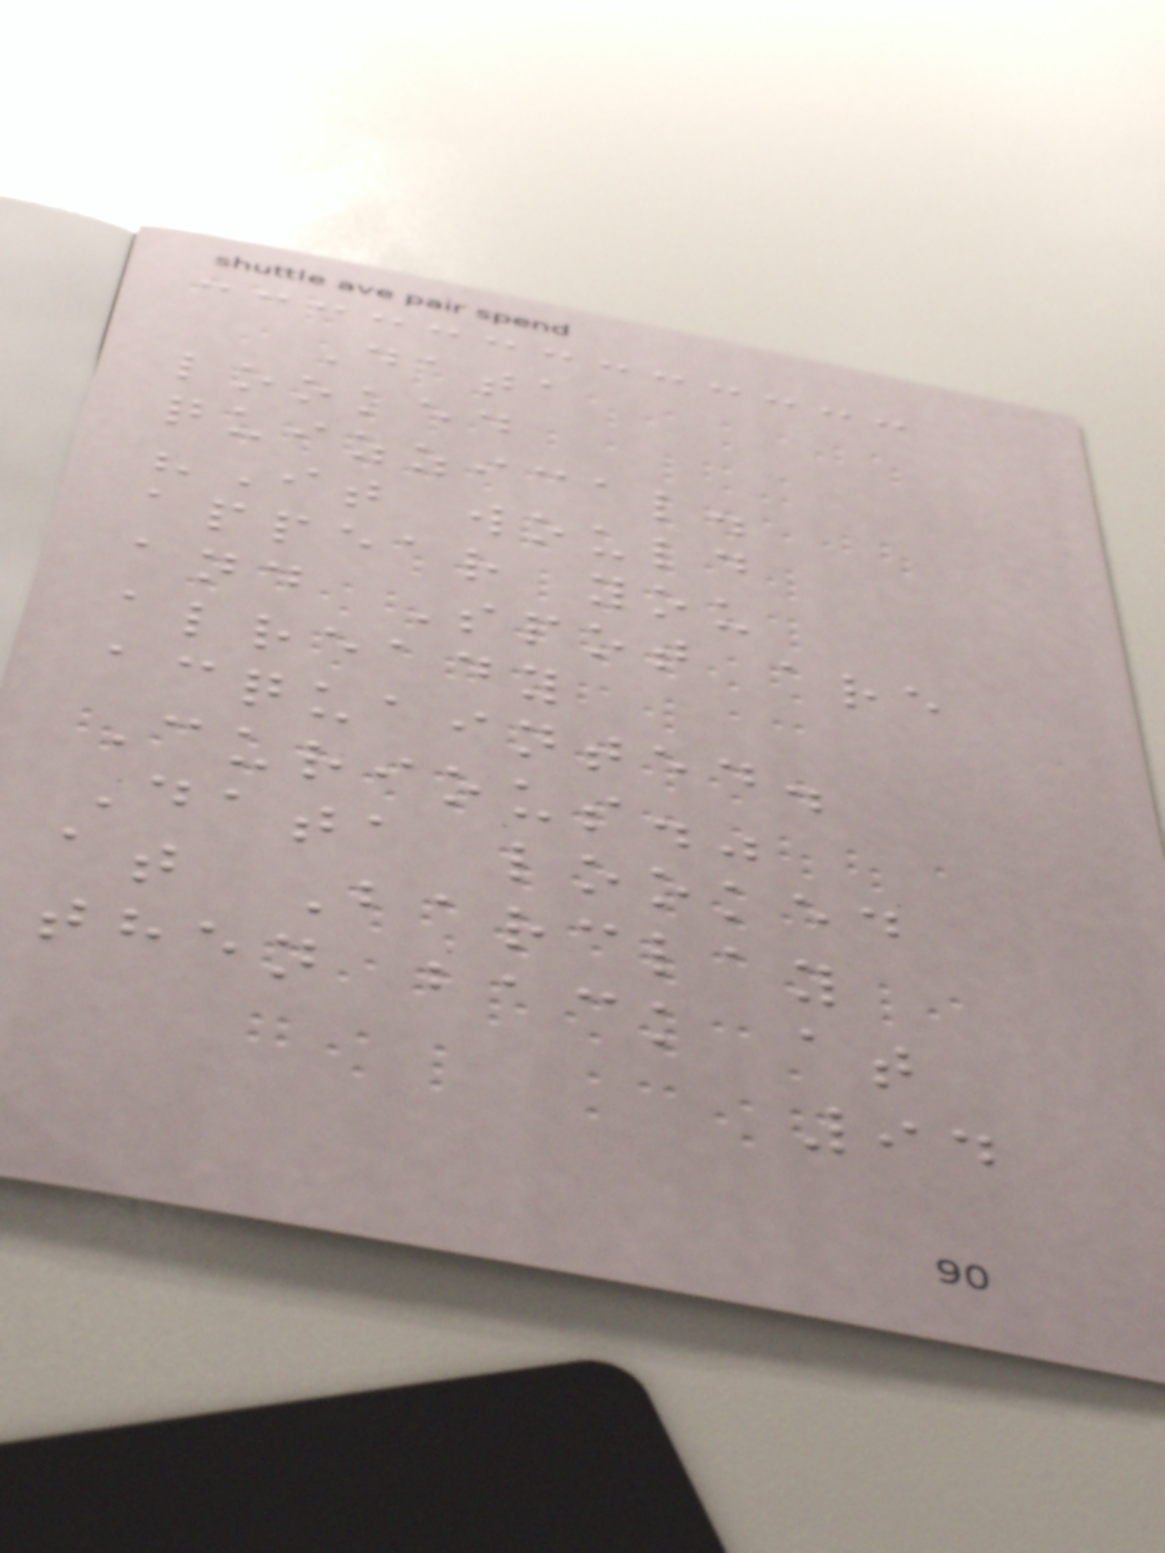Data
looked
quizzical.
"It would
appear you
and Spot are
already
acquainted.
Curious."
Data looked
at Barclay
then back at
94
